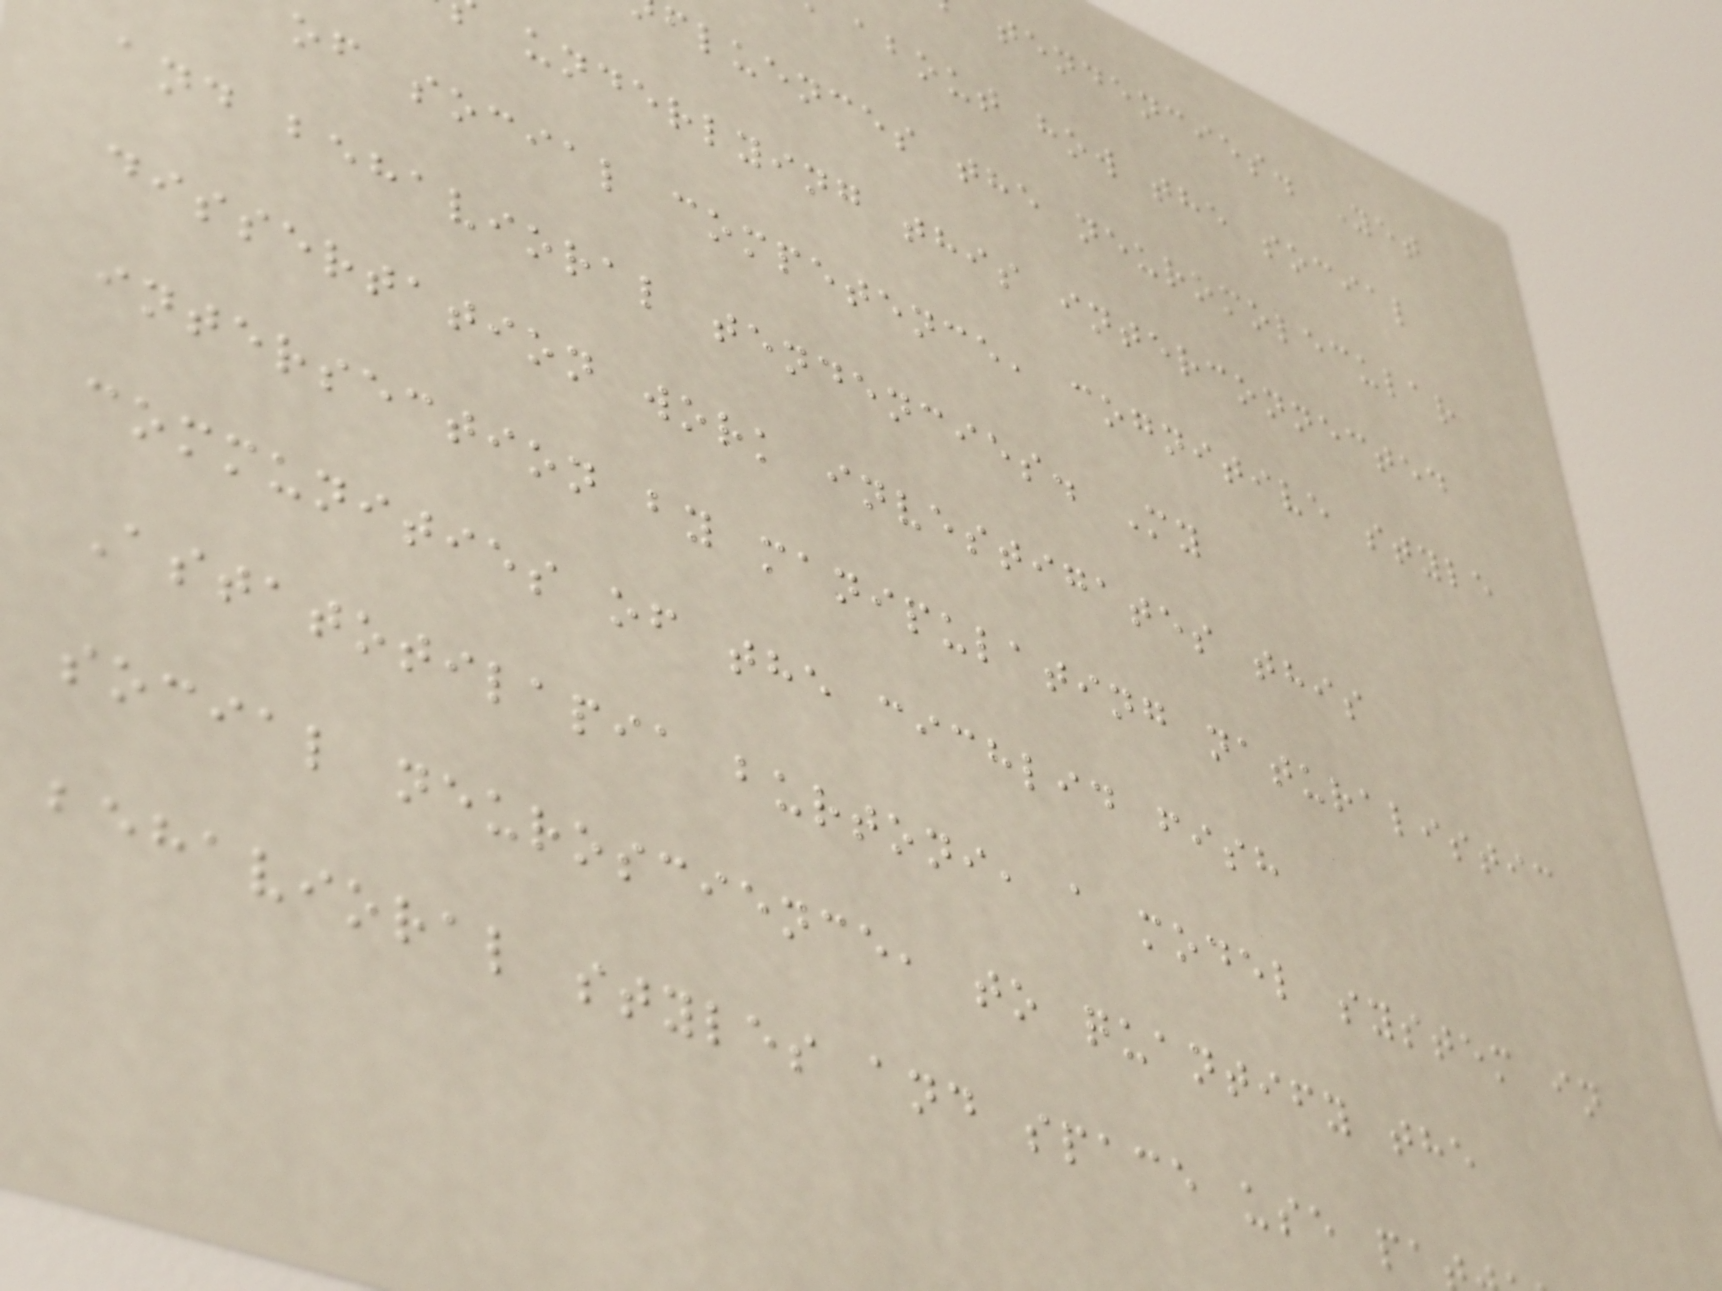tendencies. Yet
about how the social
fluences the neuromolecular
underlying this interconnected
of social competence, cognitive style
and behavioral tendencies. My
dissertation work investigates this
intersection by manipulating naturalistic
communities of the cichlid fish
Astatotilapia burtoni, a model system in
social neuroscience, to quantify the
behavioral styles and space use pa
